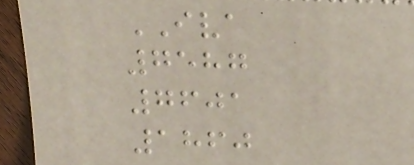IVA
7587
7601
1860
